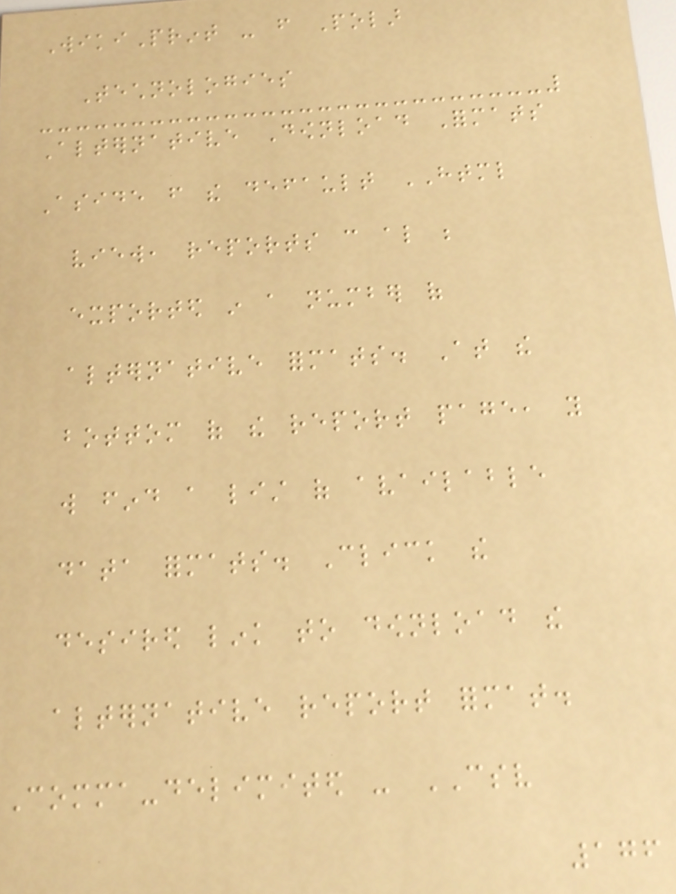WikiPrint - from Polar
Technologies
Alternative Download Formats
Aside from the default HTML
view, reports can also be
exported in a number of
alternative formats. At the
bottom of the report page, you
will find a list of available
data formats. Click the
desired link to download the
alternative report format.
Comma-delimited - CSV
176
